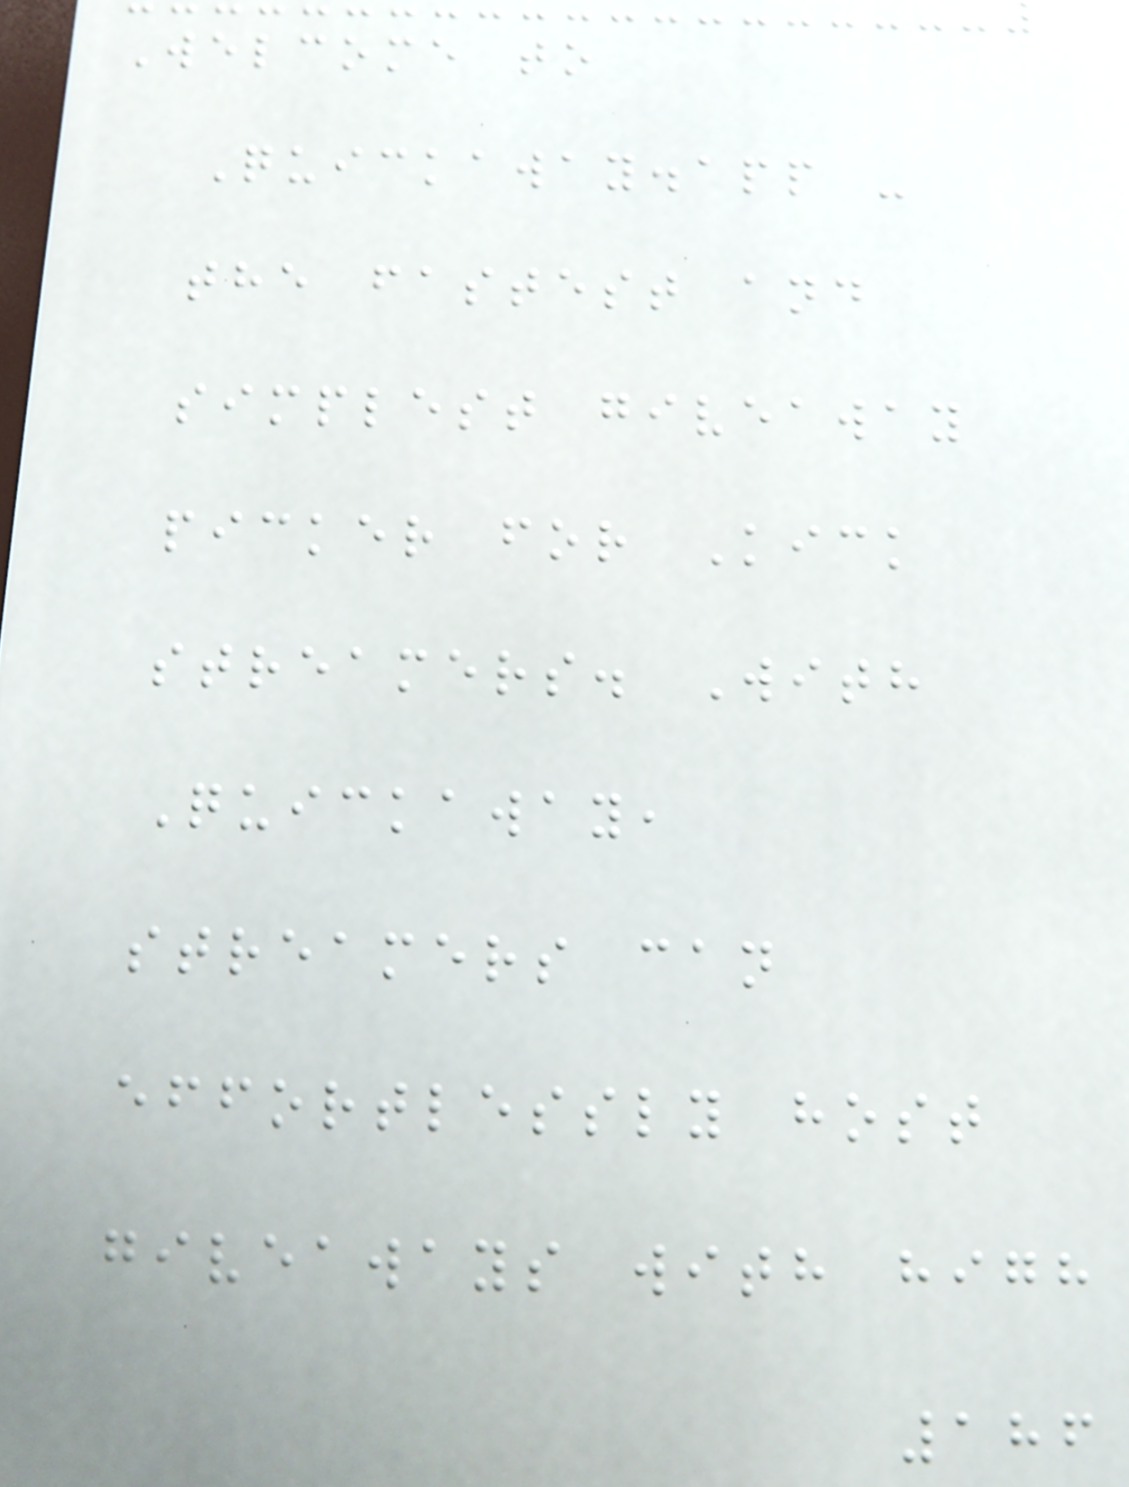Welcome to
Quickaway.app -
the fastest and
simplest giveaway
picker for Kick
streamers. With
Quickaway,
streamers can
effortlessly host
giveaways with high
186
